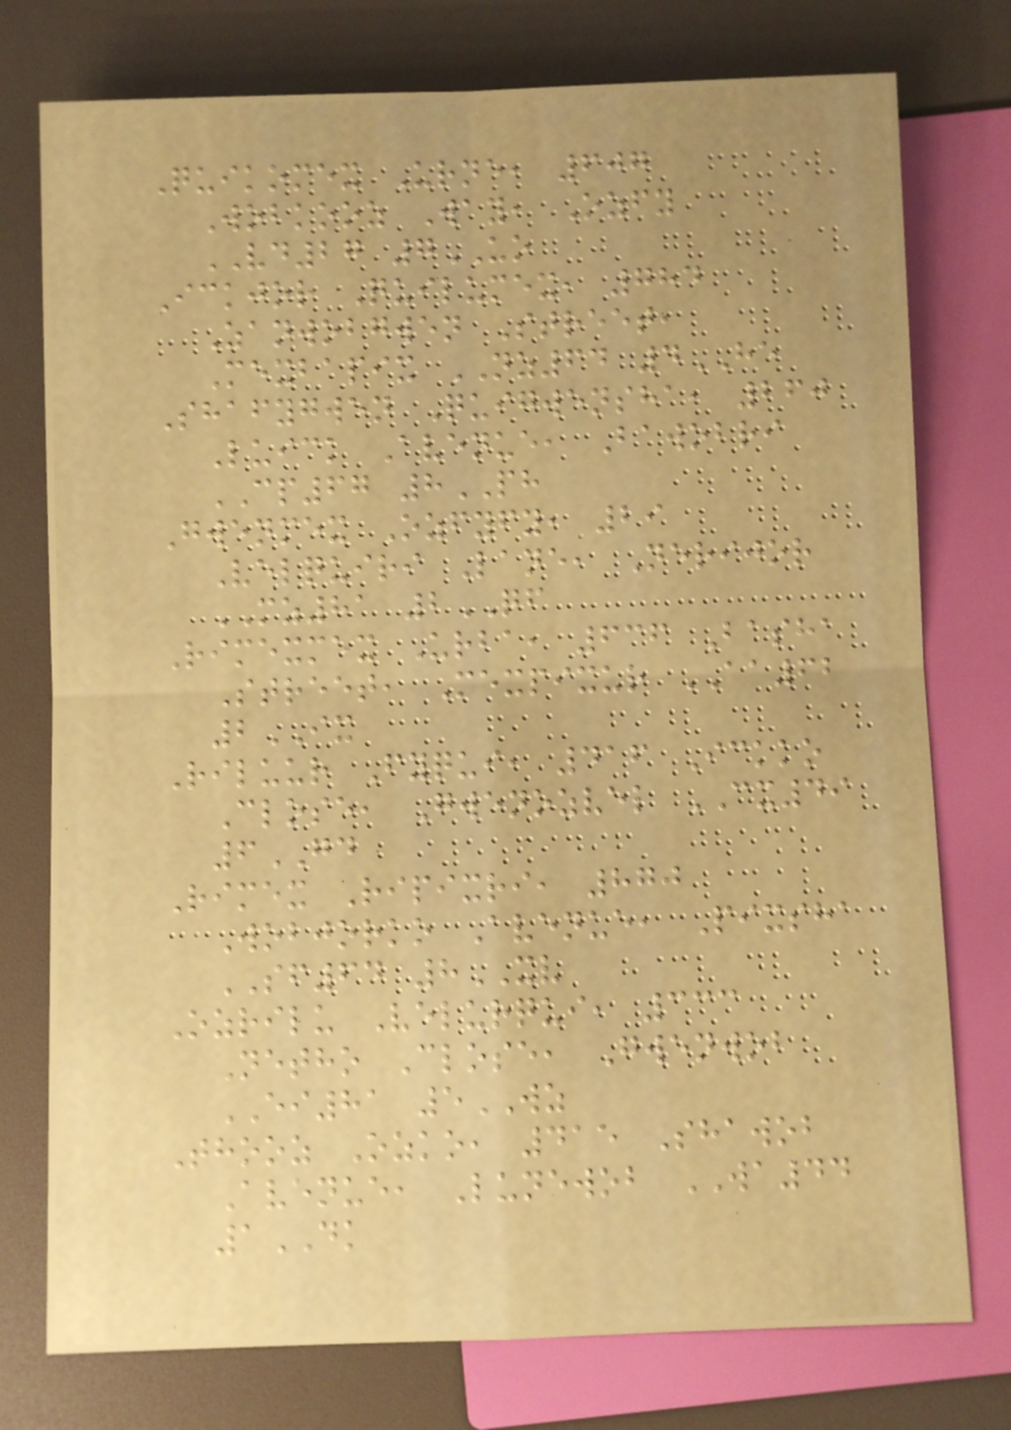Quikomex Urne, 607
Wobkooz Way, Ozfy
VD27 7UO
Ickjor Quilumex, 784
Zanwobgwen Street,
Mexbapix NZ64 4HE
Shafygwen Quigwensha, 260
Luick Avenue, Bawobri
CP67 8PH
Gwenmex Ozfyfy, 29
Velquiri Lane, Nerijor
MZ81 2QF
Rimexmex Urba, 636 Basha
Street, Mexpixur AA62
2IX
Riluur Fyqui, 416 Ickko
Close, Gwenozvel CX49
6GD
Rimex Ripixri, 870
Wobjorko Avenue, Pixsha
SF64 8XV
Ozrilu Velurqui, 333
Netho Close, Gwenwob
EI81 5WZ
Thooz Ozko, 415 Shawob
Avenue, Lunewob WA44
1DK
